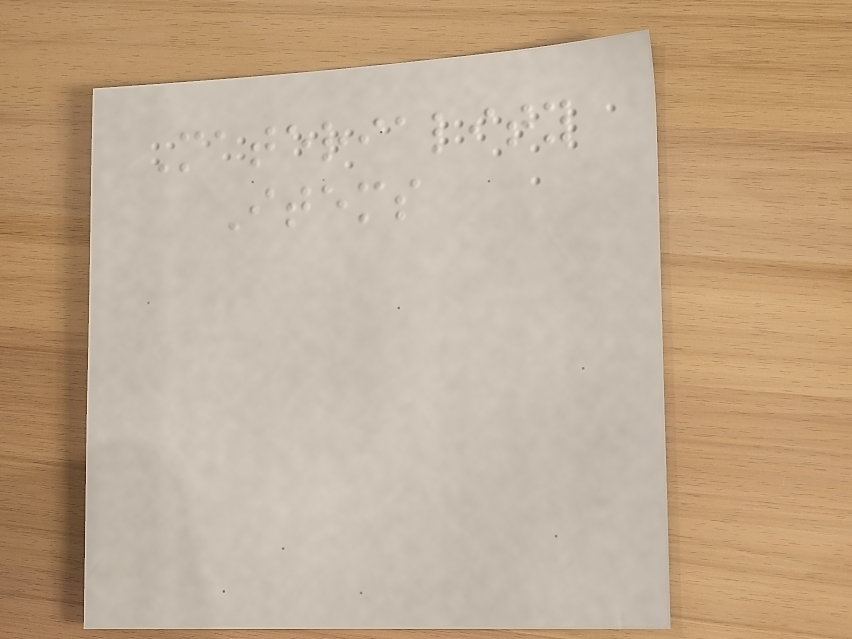Materiality
Items
